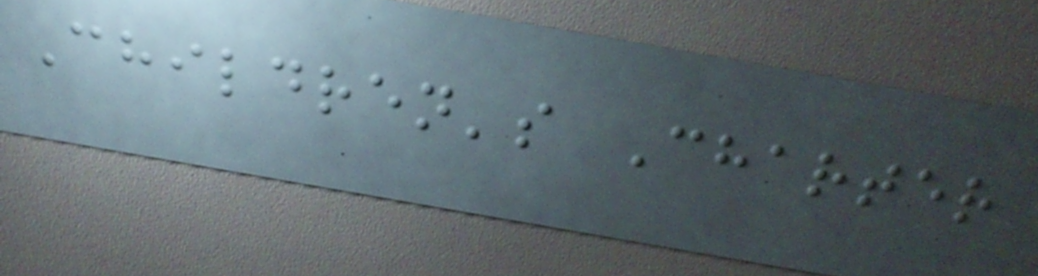Children's Charter
